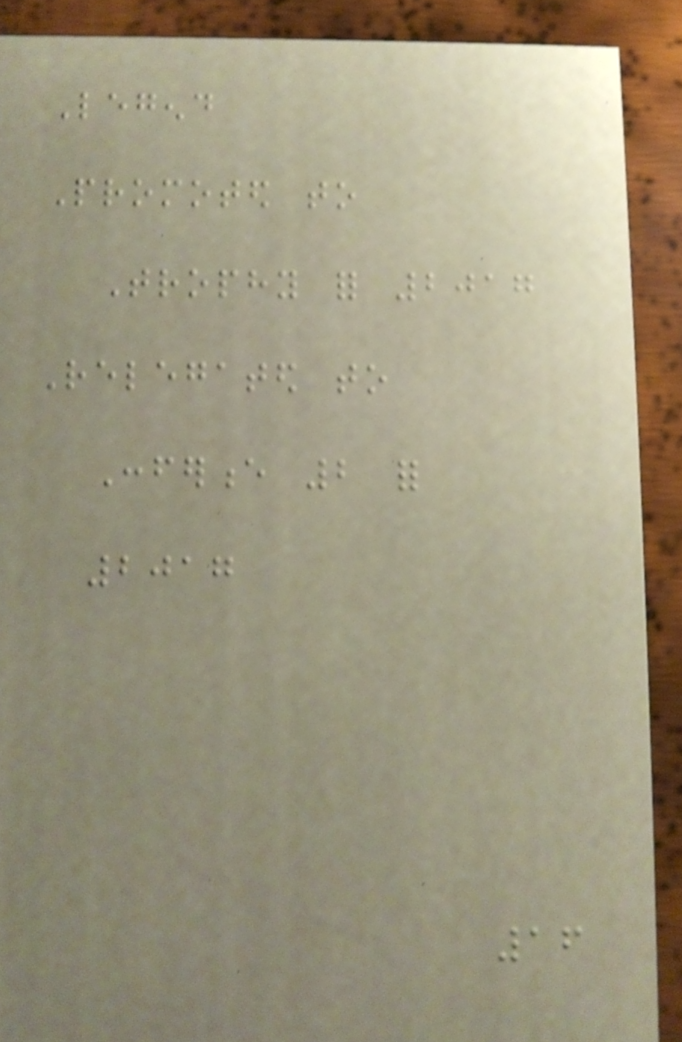Legend
Promoted to
Trophy for 2017
Relegated to
Conference 2 for
2017
16
